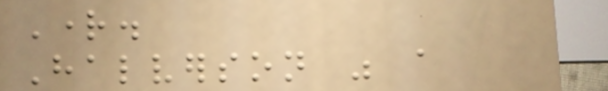Right.
Halverson was a
